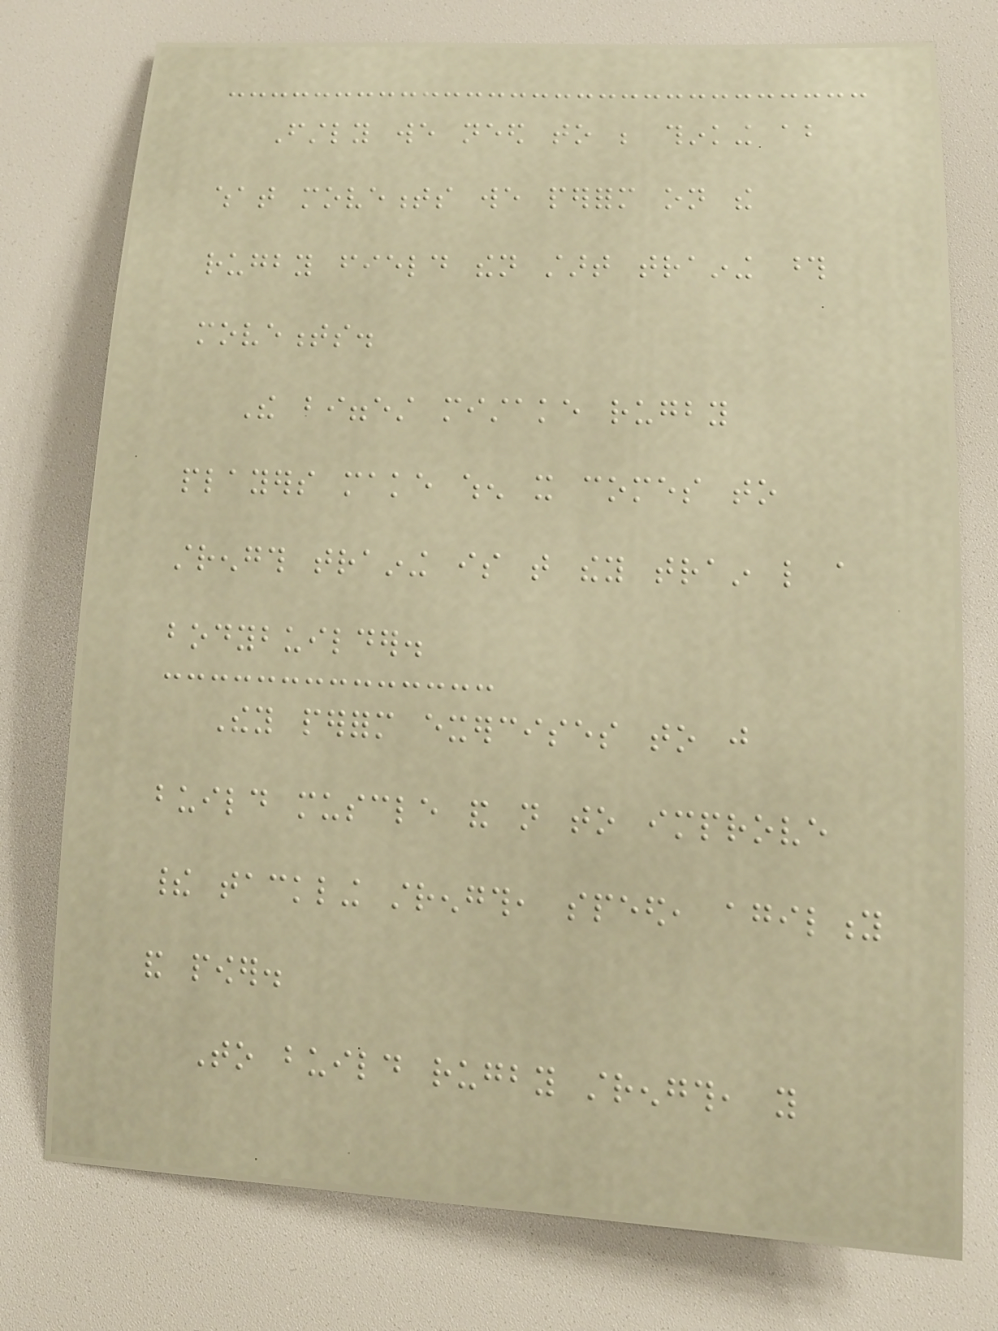Firstly we need to be thinking about
what movements we perform on the
rugby field then start training those
movements.
The biggest mistake rugby
players make when it comes to
strength training is that they train like a
bodybuilder.
They perform exercises to just
build muscle and not to improve
their tackling strength, speed, agility
and power.
To build rugby strength, you
